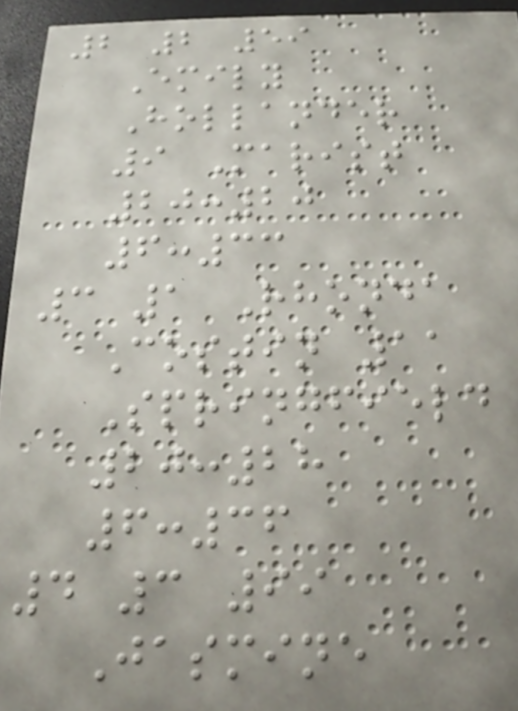2 2 59
Emily
Hollander
9 Marist
20:20
6:33
3 1 Rhonda
Costin 11
Springfield
20:28
6:36
4 3 99
Jasmine
